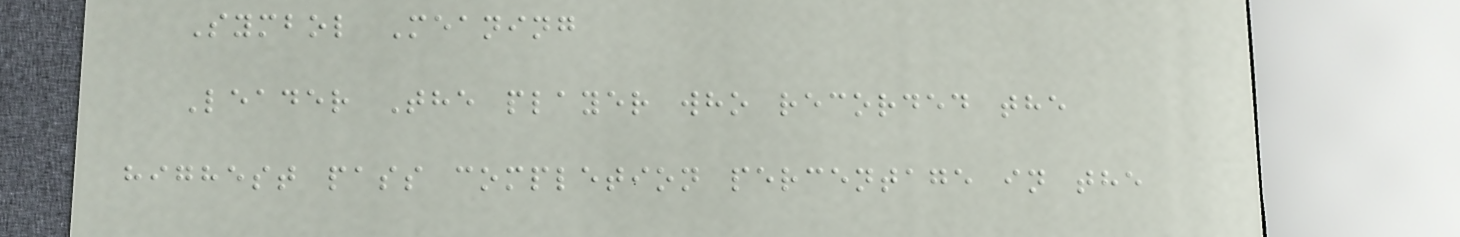Symbol Meaning
Leader The player who recorded the
highest pass completion percentage in the
